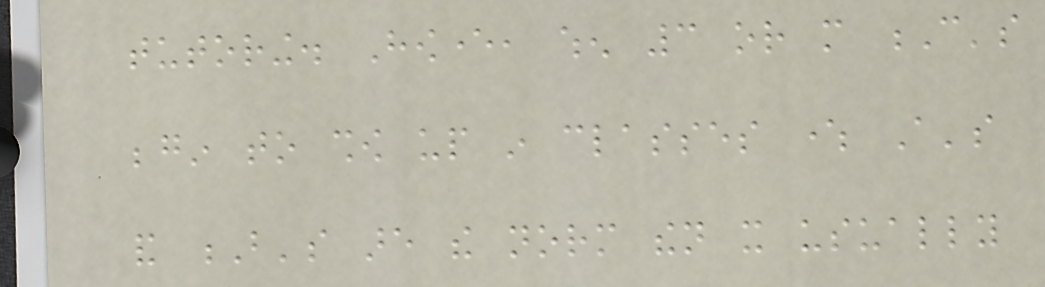tutoring. However, when 3 or more C's
begin to show up in classes where A's
and B's are the norm then it usually
